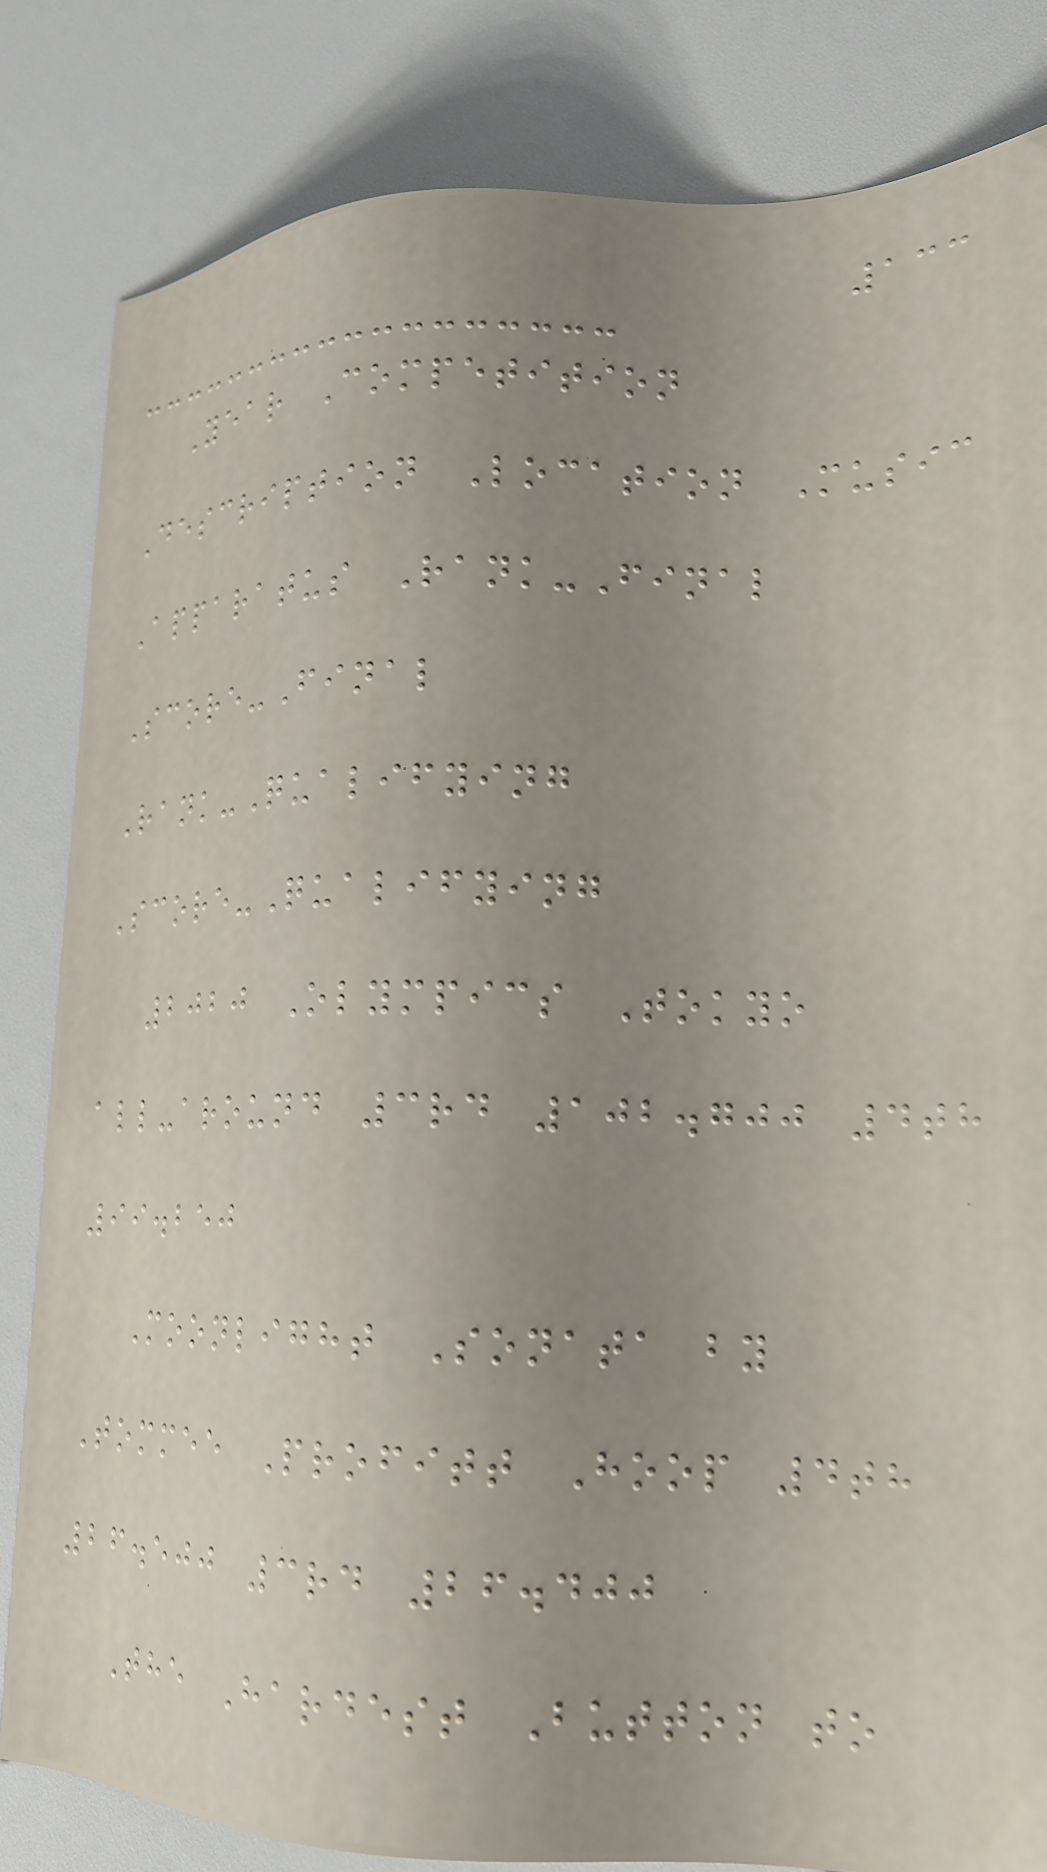133
Year Competition
Description Location Music
Apparatus Rank-Final
Score-Final
Rank-Qualifying
Score-Qualifying
2020 Olympics Tokyo
all-around 3rd 102.700 4th
99.250
Moonlight Sonata by
Tommee Profitt Hoop 4th
26.500 3rd 26.400
The Hardest Button to
